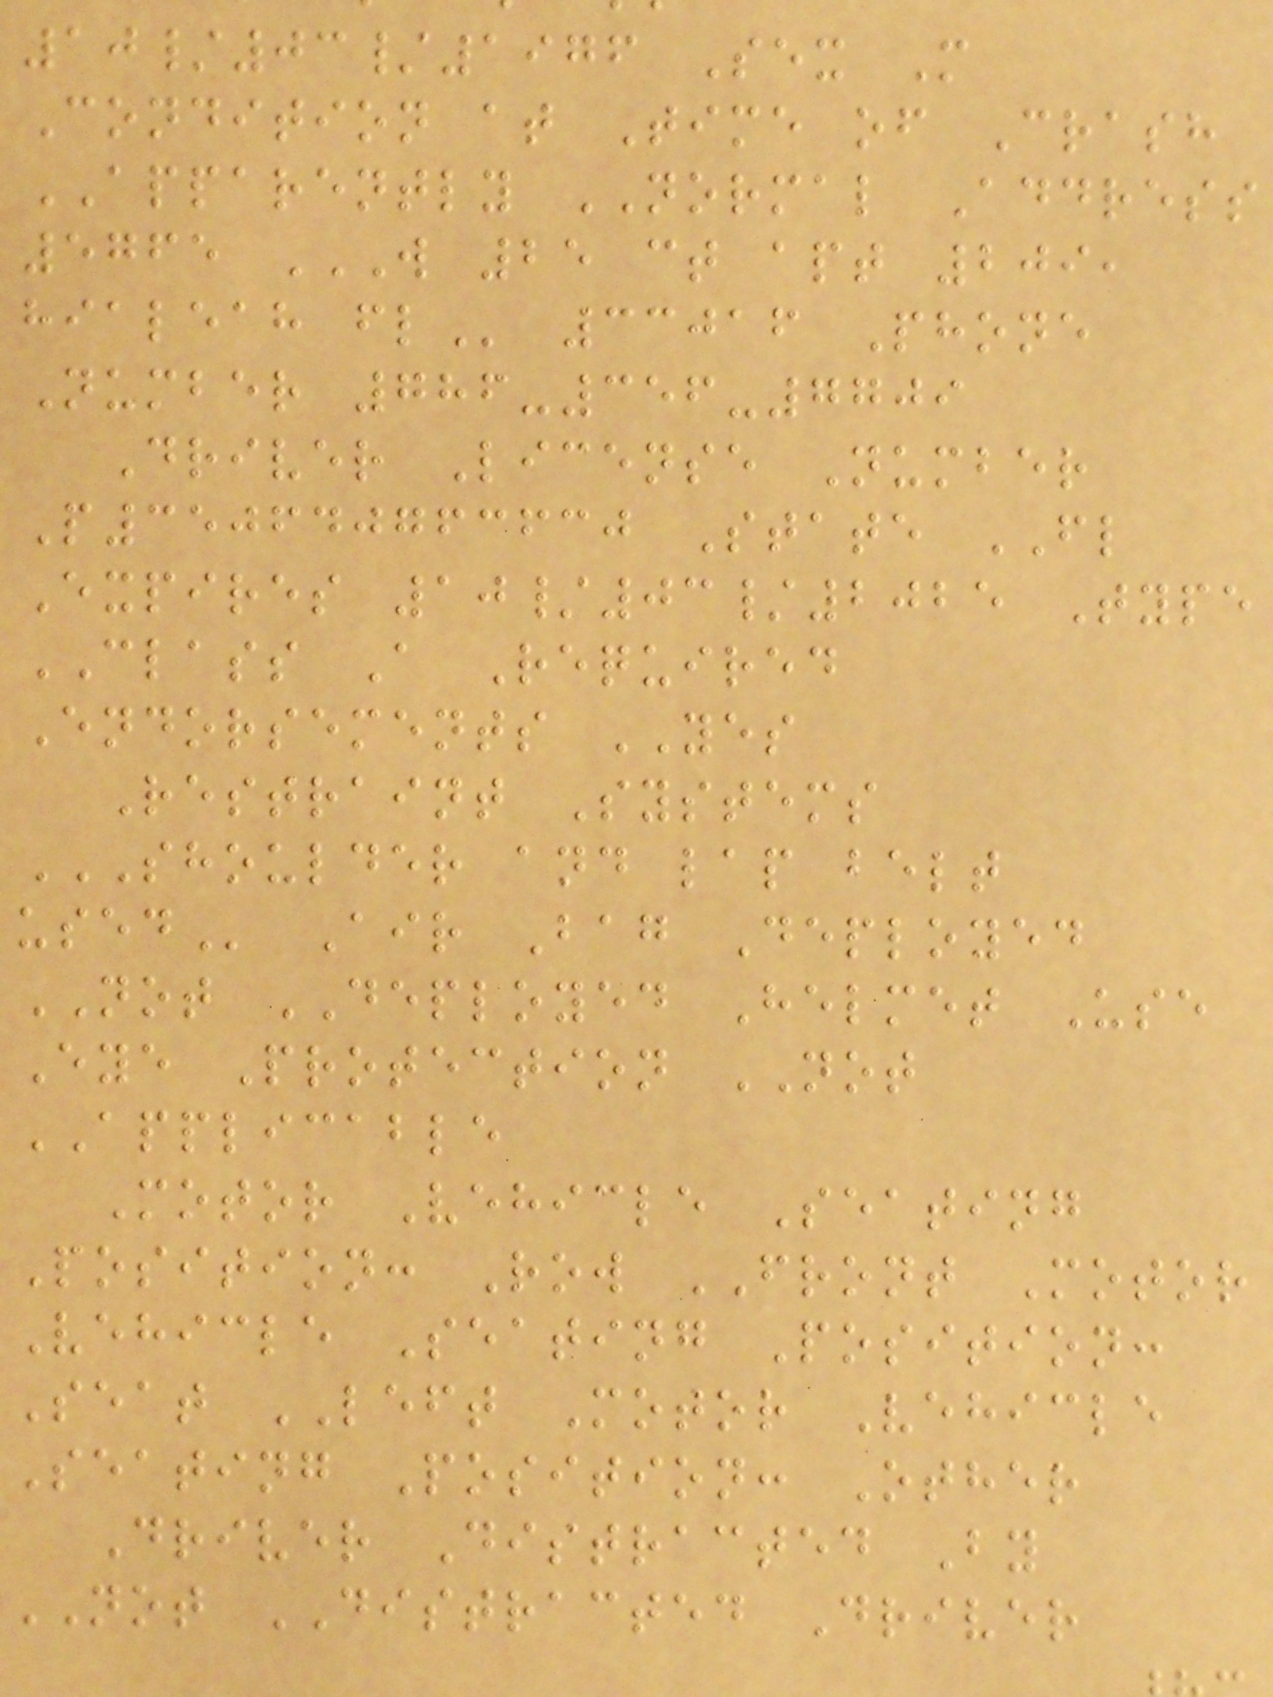10/03/1976 Sex M
Condition at Time of Crash
APPARENTLY NORMAL Address
5765 W 25 CT APT 209,
hialeah
Number 786-356-7709
Driver License Number
P350640763630 State FL
Expires 10/03/2025 Type
CLASS A Required
Endorsements YES
Restraint Systems
SHOULDER AND LAP BELT
Air Bag Deployed
NOT DEPLOYED Helmet Use
Eye Protection NOT
APPLICABLE
Motor Vehicle Seating
Position: Row FRONT Motor
Vehicle Seating Position:
Seat LEFT Motor Vehicle
Seating Position: Other
Driver Distracted By
NOT DISTRACTED Driver
